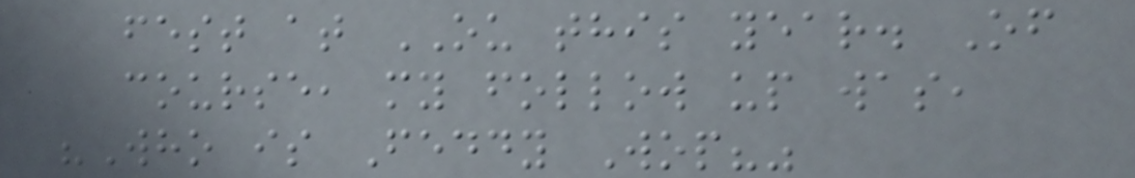fest at OU this year. Of
course, my follow up was,
"Who is Feddy Wop?"
